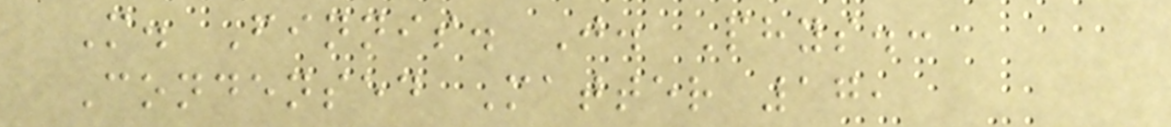M. Finnis. J. Phys.:
Condensed Matter 17,
